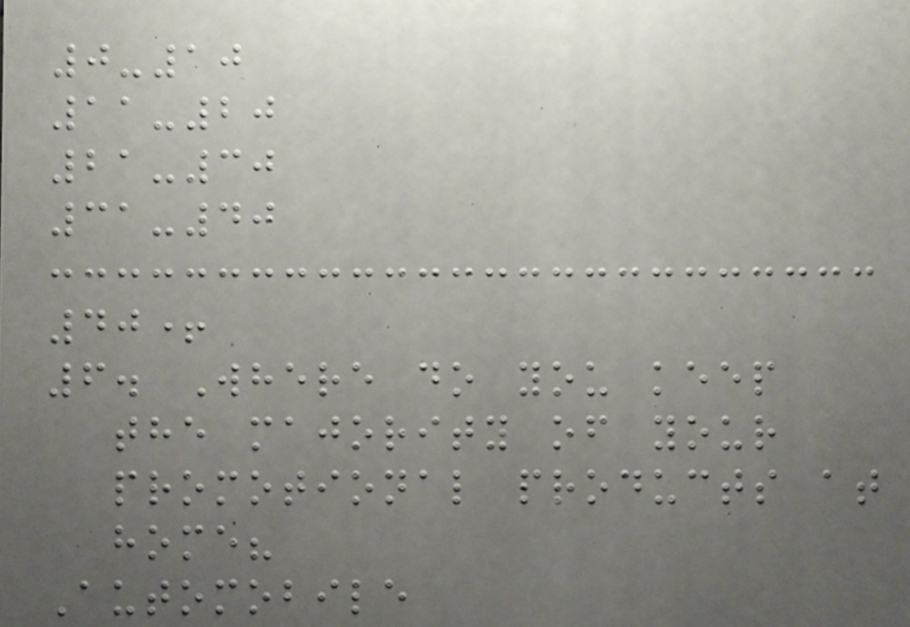0-10
11-20
21-30
31-40
40+
6. Where do you keep
the majority of your
promotional products at
home?
Automobile
